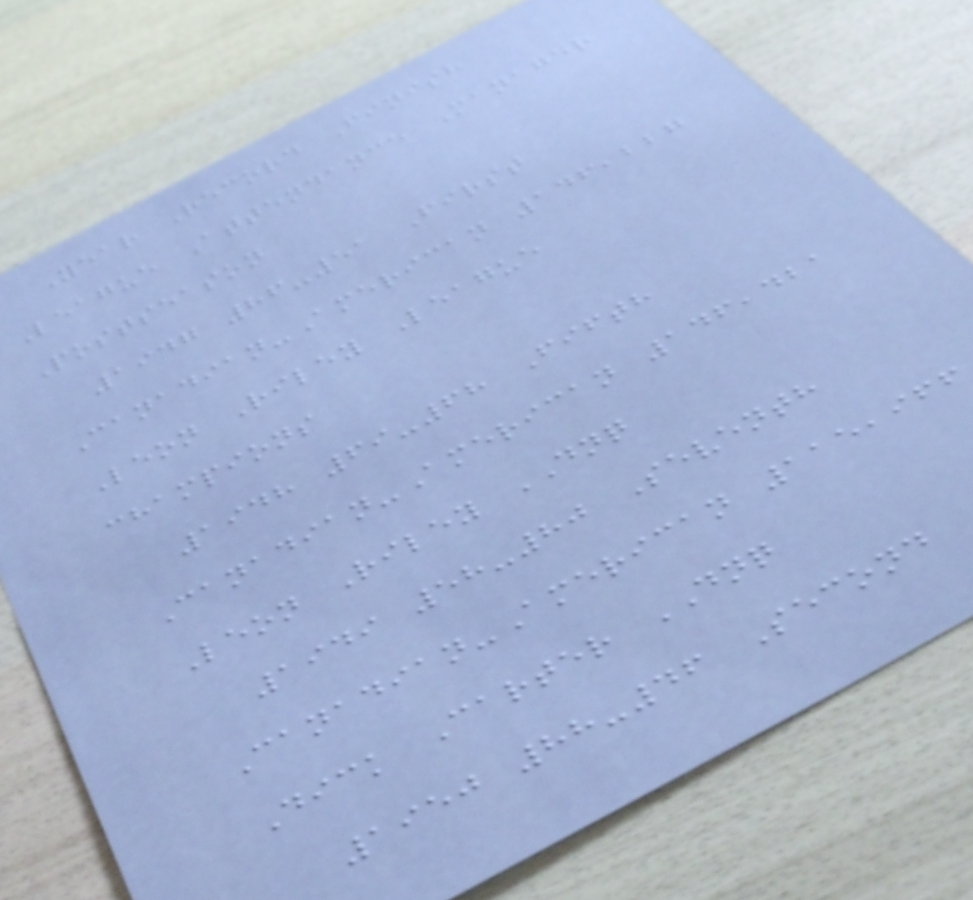Year Record Finish
League Attendance Manager
Postseason
1947 86-51 First
Canadian-American 146,227
Leon Riley League
champions
1948 69-68 Fifth
Canadian-American 146,421
Leon Riley DNQ
1949 58-80 Seventh
Canadian-American 115,966
Dick Carter DNQ
1950 88-46 Second
